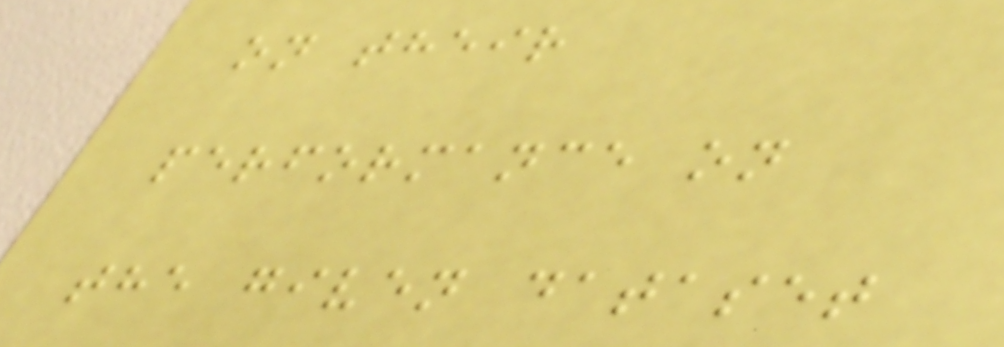on their
performance on
the given dataset
